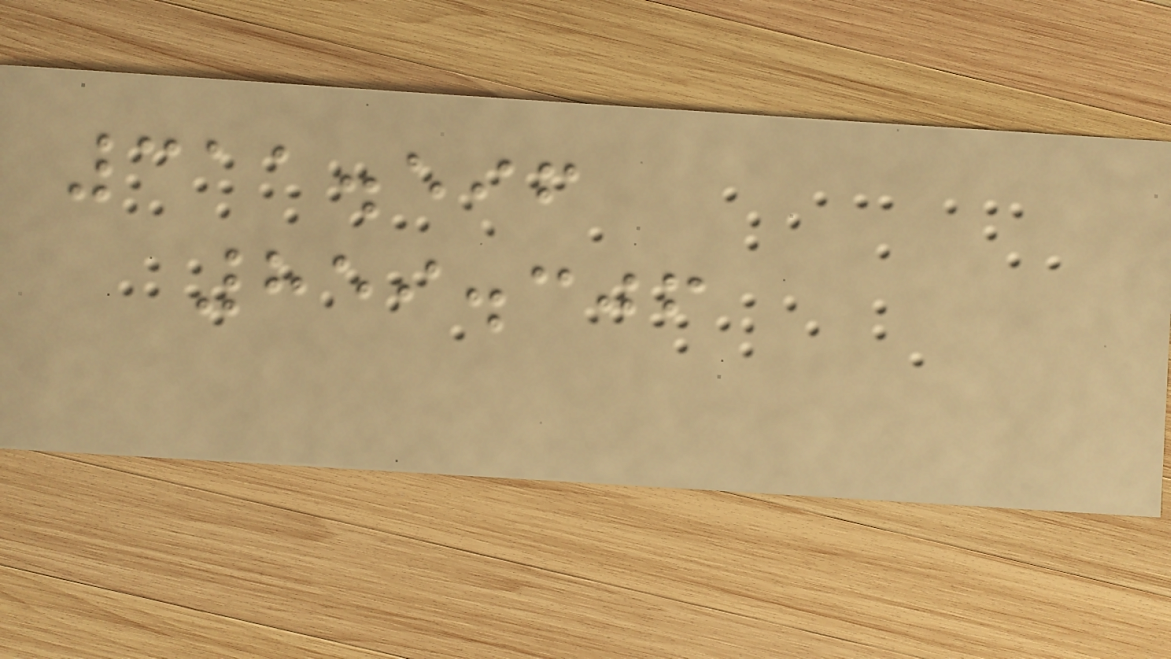311.596
859.306
